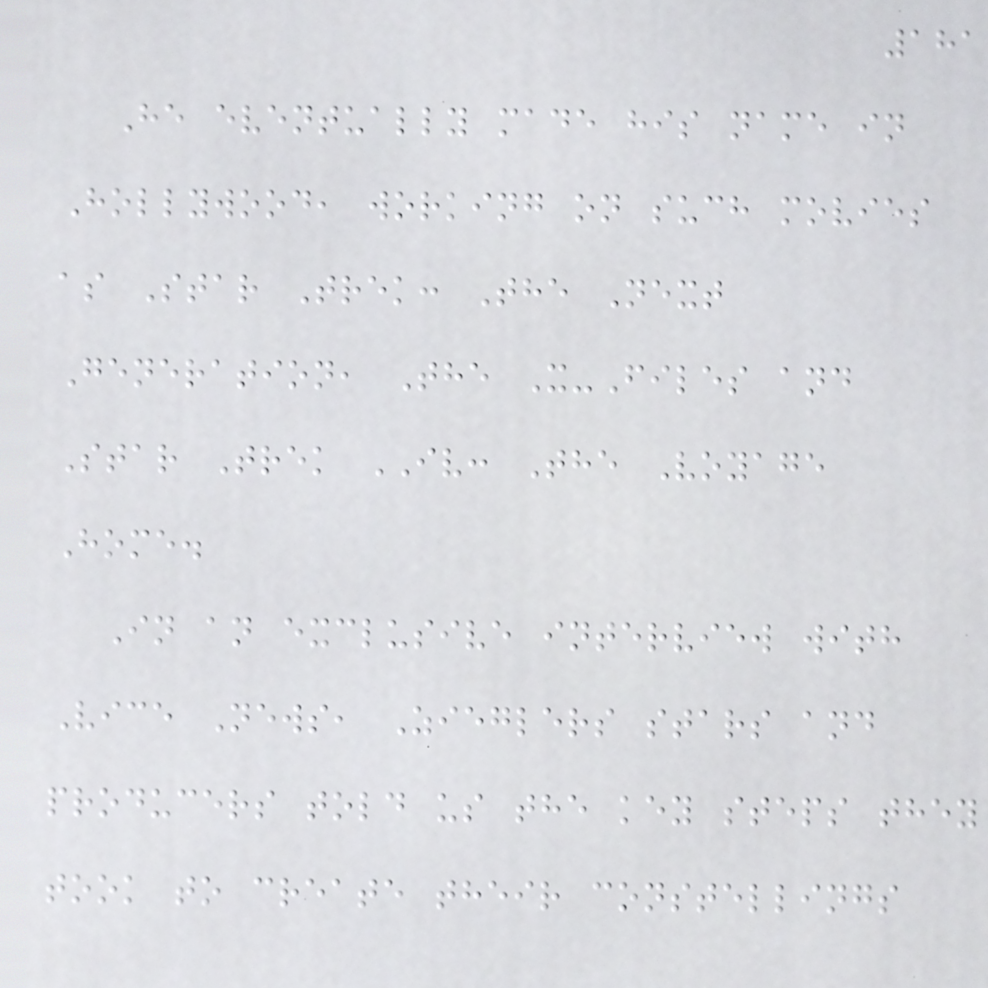181
He eventually made his name in
Hollywood, working on such movies
as Star Trek: The Next
Generation, The X-Files and
Star Trek IV: The Voyage
Home.
In an exclusive interview with
Vice News, Zieglers stars and
producers told us the key steps they
took to create their constellings
